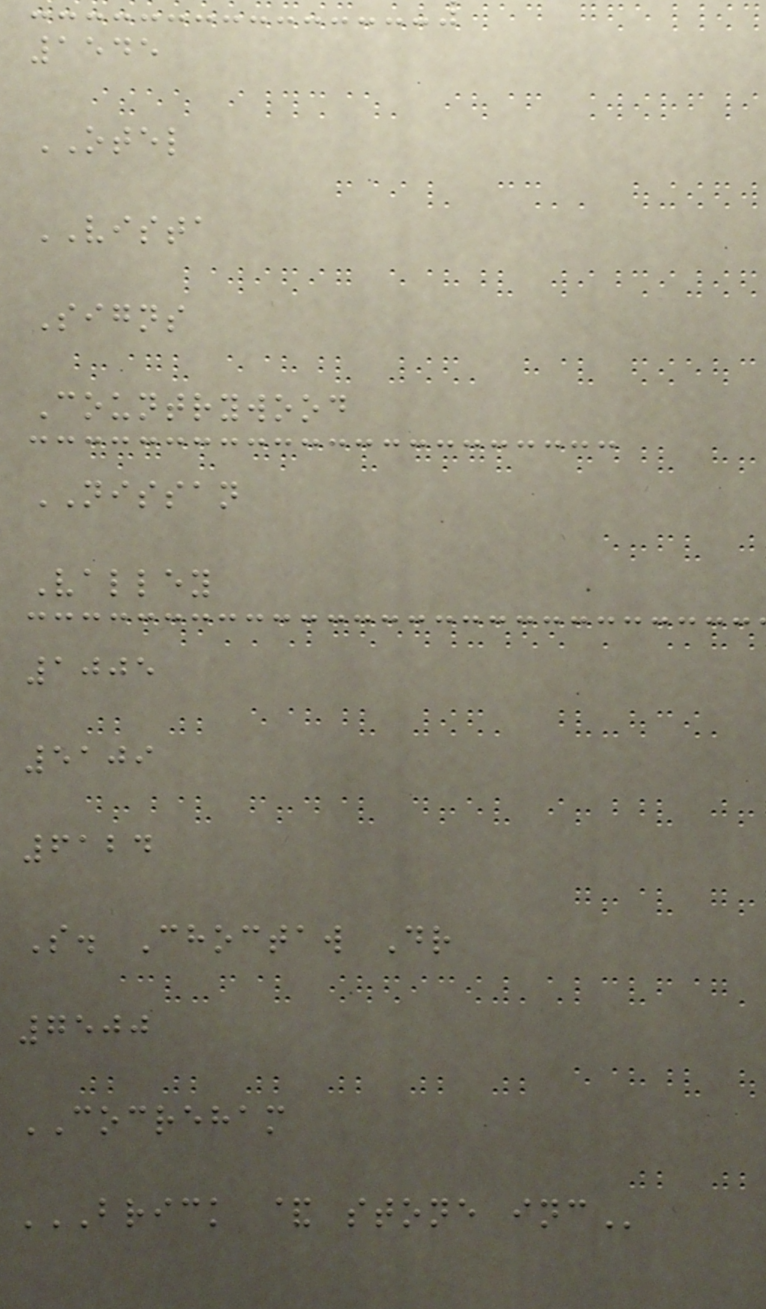1545
OTEL
VISTA
Signs
Countrywood
NISSAN
Valley
1005
5109
6124
S. Choctaw Dr
7500
COCREHAM
BRICK & STONE INC
